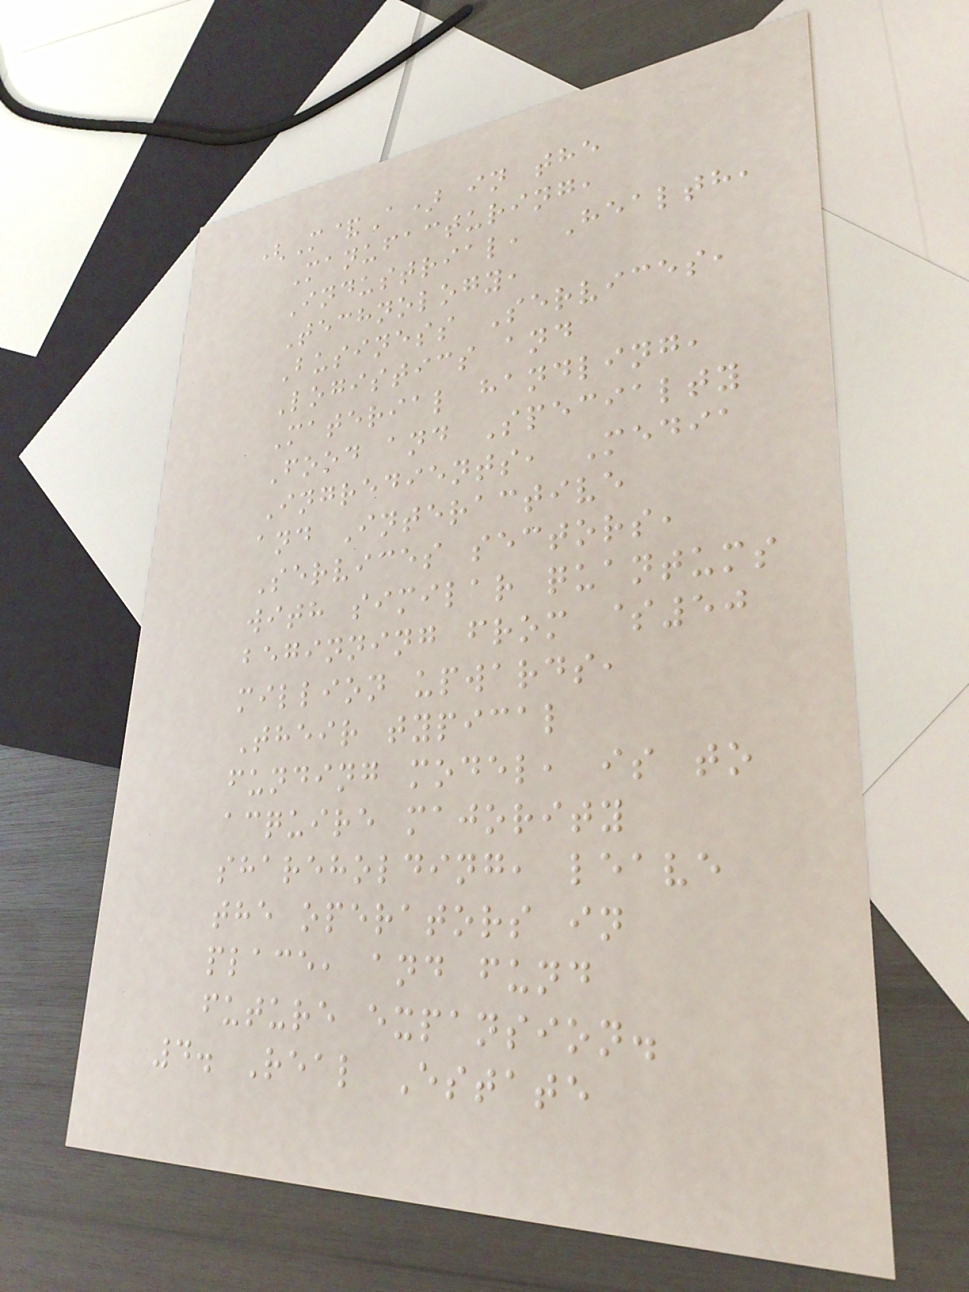(M&A) in the
Manufacturing,
Industrial, Health,
Technology,
Business Services,
Logistics and
Material handling,
Food and Specialty
Ingredients, Media
and Interactive
Services sectors,
with similar quantums
beginning from $50
million upwards,
Their typical
funding model, is to
acquire majority
shareholding, leave
the operators in
place, and fund
future expansion.
4. Real Estate
